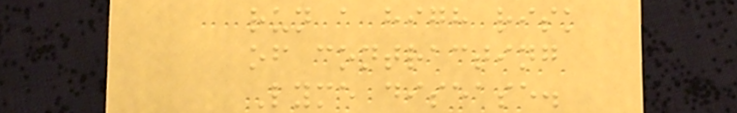run a high risk
of contracting
Lyme disease.
